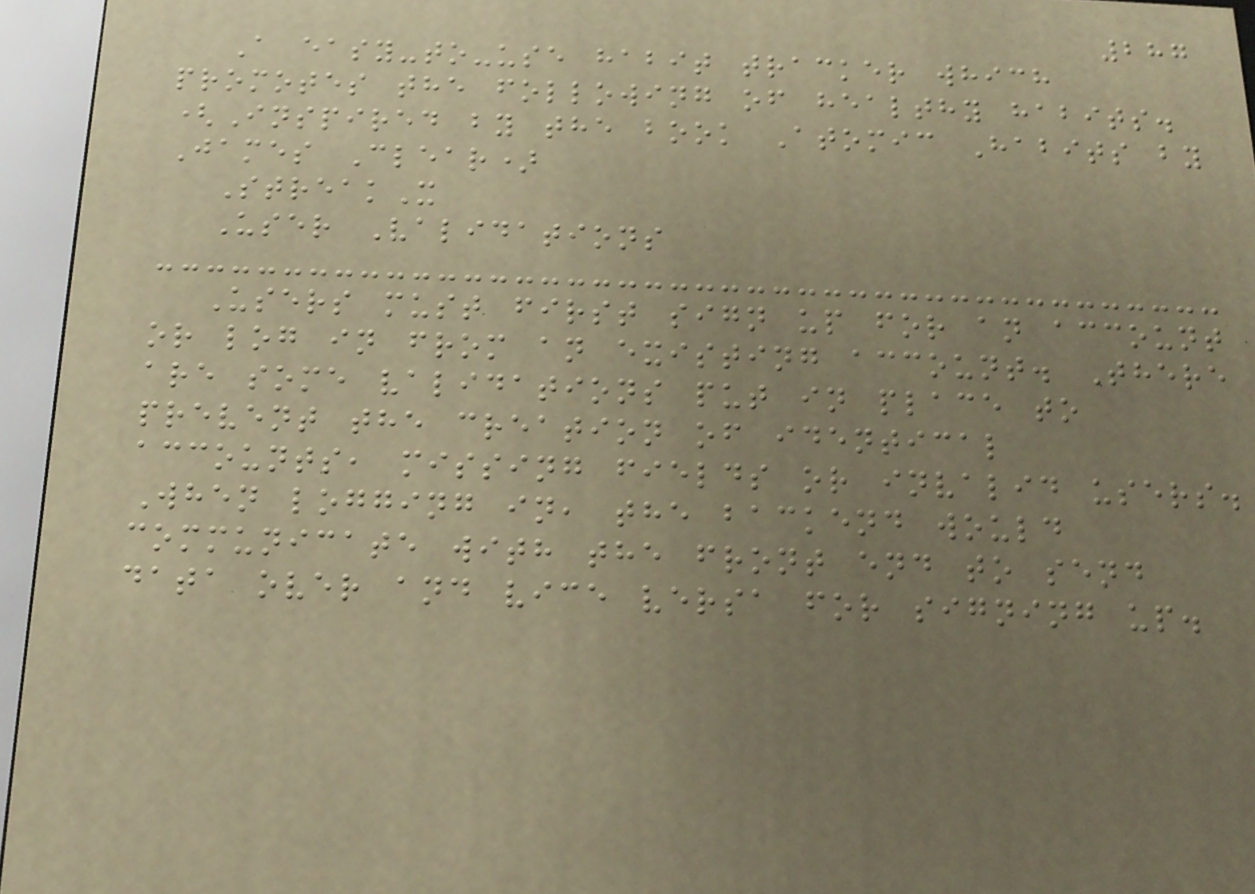287
A easy-to-use habit tracker which
promotes the following of healthy habits.
(Inspired by the book Atomic Habits by
James Clear)
StreakX
User Validations
Users must first sign up for an account
or log in from an existing account. There
are some validations put in place to
prevent the creation of identical
accounts, missing fields or invalid users.
When logging in, the backend would
communicate with the front end to send
data over and vice versa for signing up.
